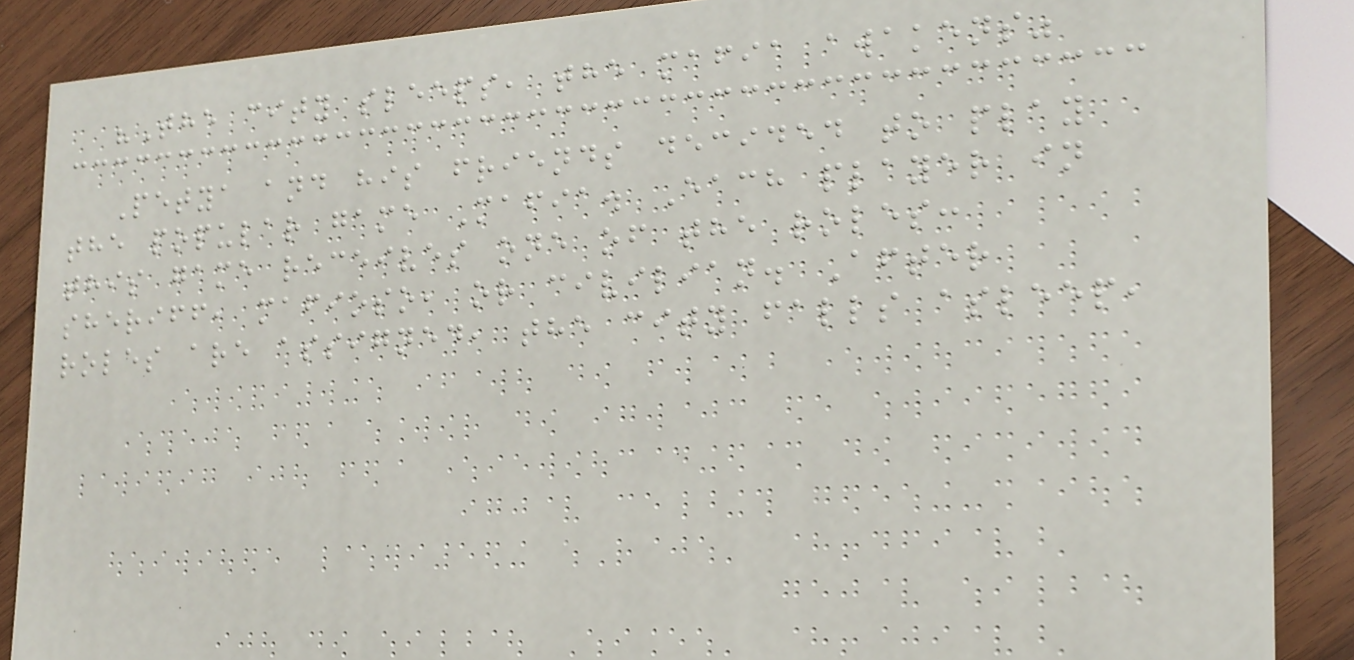"The city sleeps, the mafia awakens"
Petya and his friends decided to play
the popular game Mafia. Each player in
this game receives one of the roles:
sheriff, mafioso, or civilian. After
roles are assigned, the city falls asleep,
